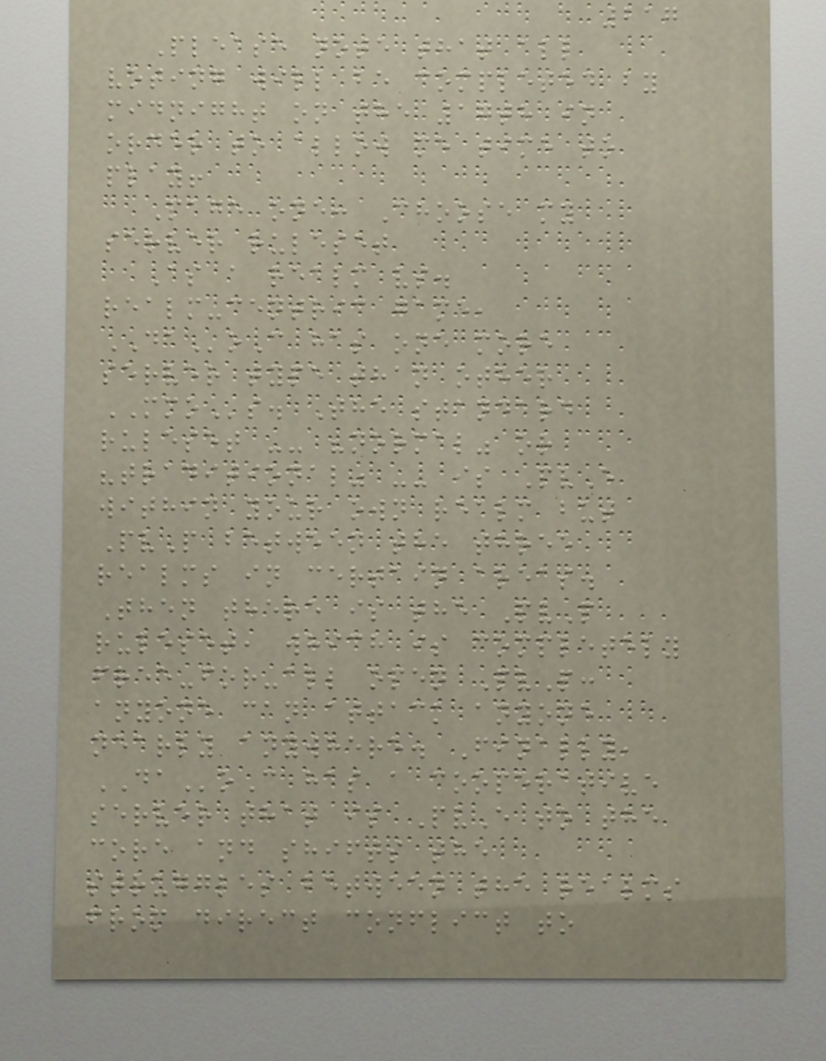217
Please note that all
voting will be completed by
midnight on the 17th in
order to allow me time to
play!
Page one: Choose my
server ruleset
As a realm vs.
realm-centric game,
DAoC has one more
server type than other
MMOs. The standard
ruleset -- "normal" or
"traditional" -- is PvE
within your own realm but
PvP between the three
realms in certain areas.
Then there is the PvP
ruleset, which is completely
free-for-all open PvP:
anyone can attack anyone
nearly anywhere. Finally,
DAoC has a cooperative
server that is PvE to the
core and shifts the
struggles between the realms
from direct conflict to
